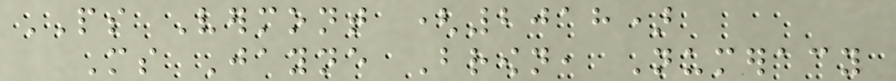PS Vermont (2018)
Ms Jayne Brown, Numeracy
